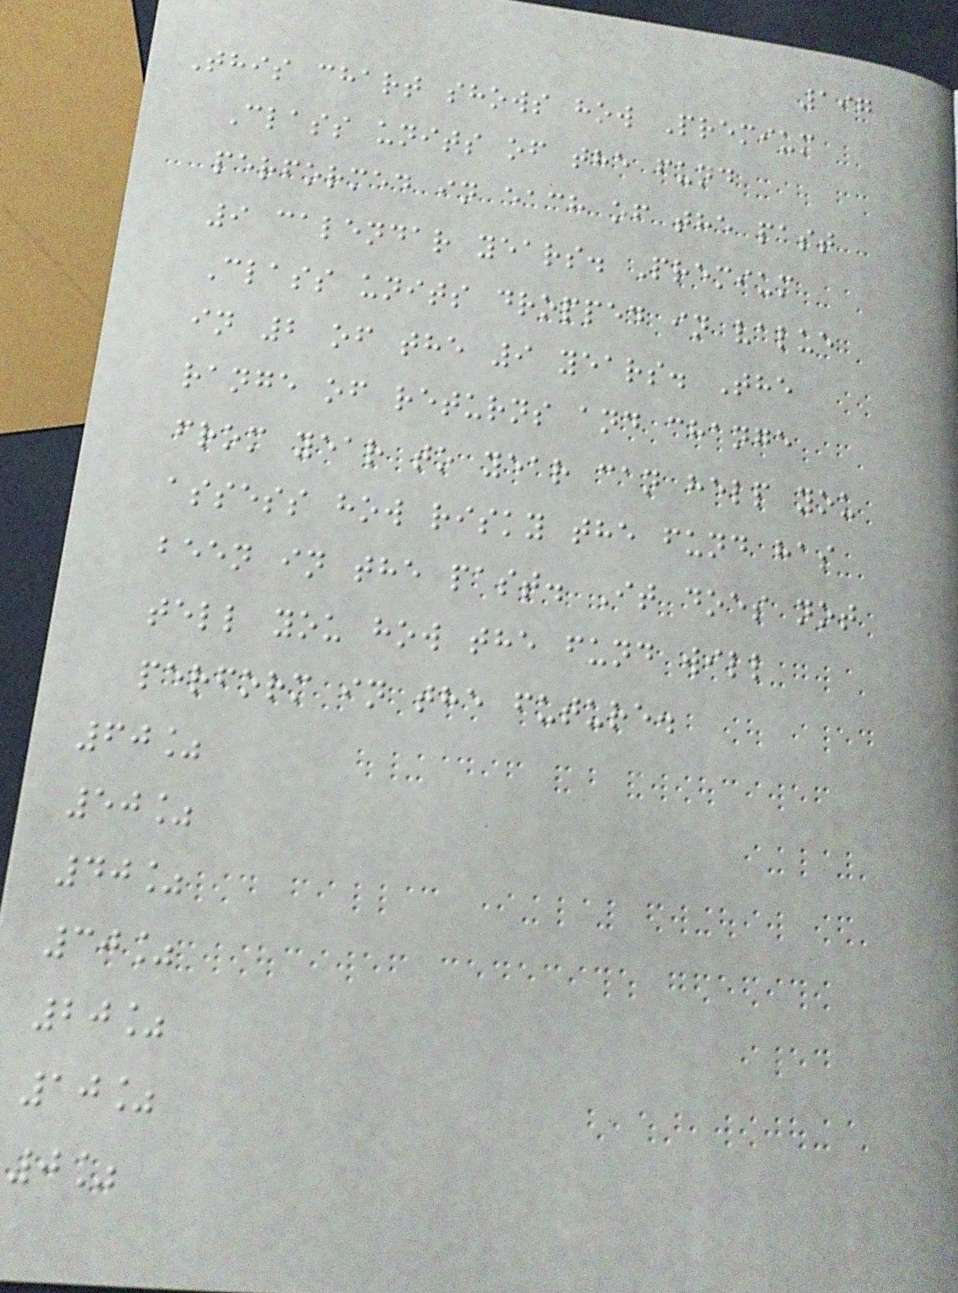197
This chart shows how Premium
Class units of the fund
performed in each of the past
9 calendar years. Premium
Class units dropped in value
in 2 of the 9 years. The
range of returns and change
from year to year can help you
assess how risky the fund has
been in the past. It does not
tell you how the fund will
perform in the future.
60%
50%
40%
30%
20%
10%
0%
